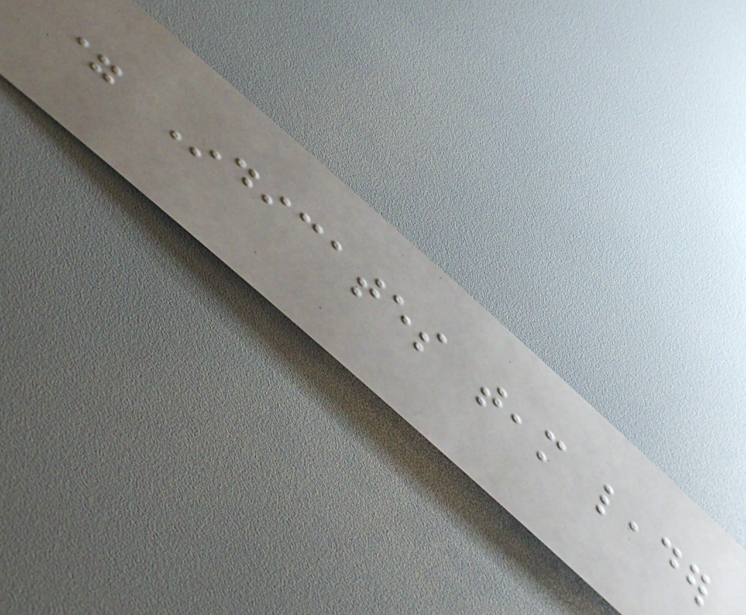= Indicates team leader
